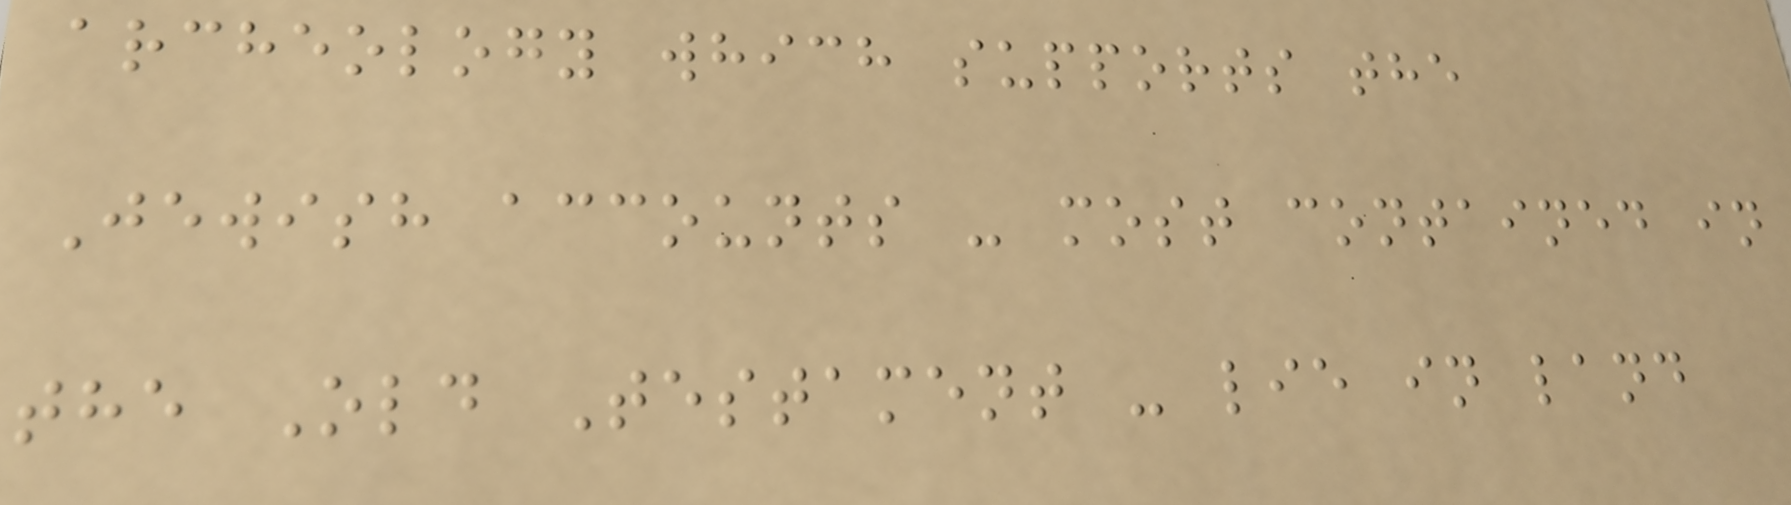archeology which supports the
Jewish accounts - most contained in
the Old Testament - lie in land
